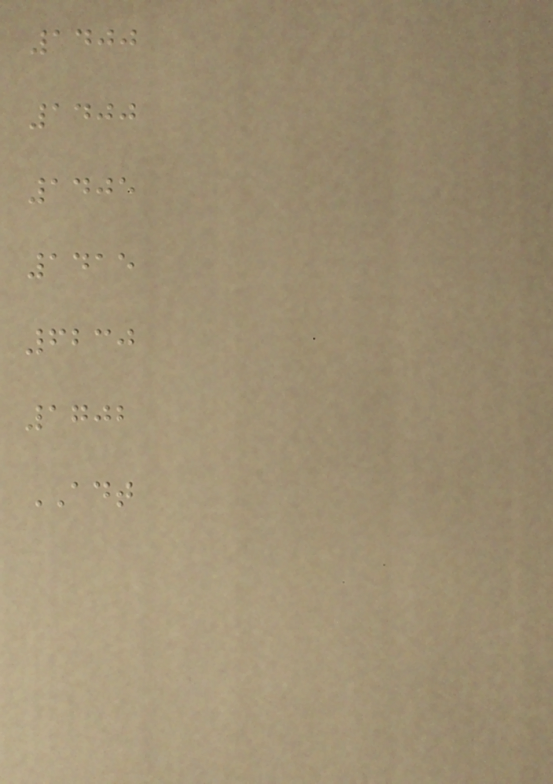1400
1400
1405
1415
6230
1702
ADT
